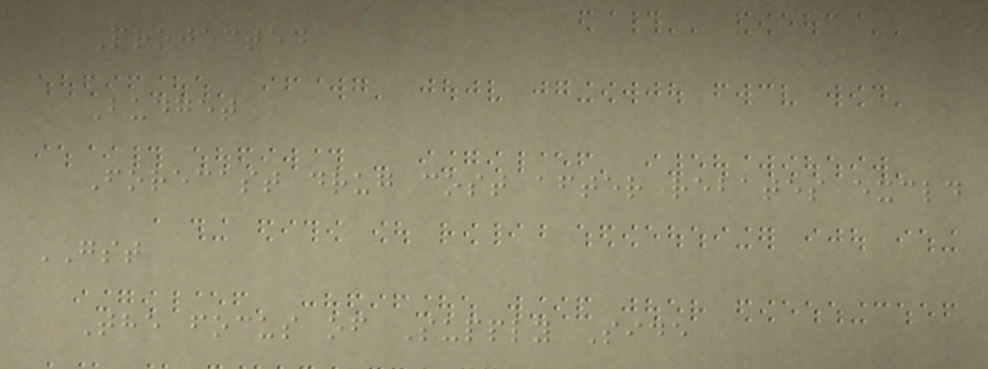Projected
Budget
Forecast drug cost after rebates excld
GST
The focus of Supply Side
